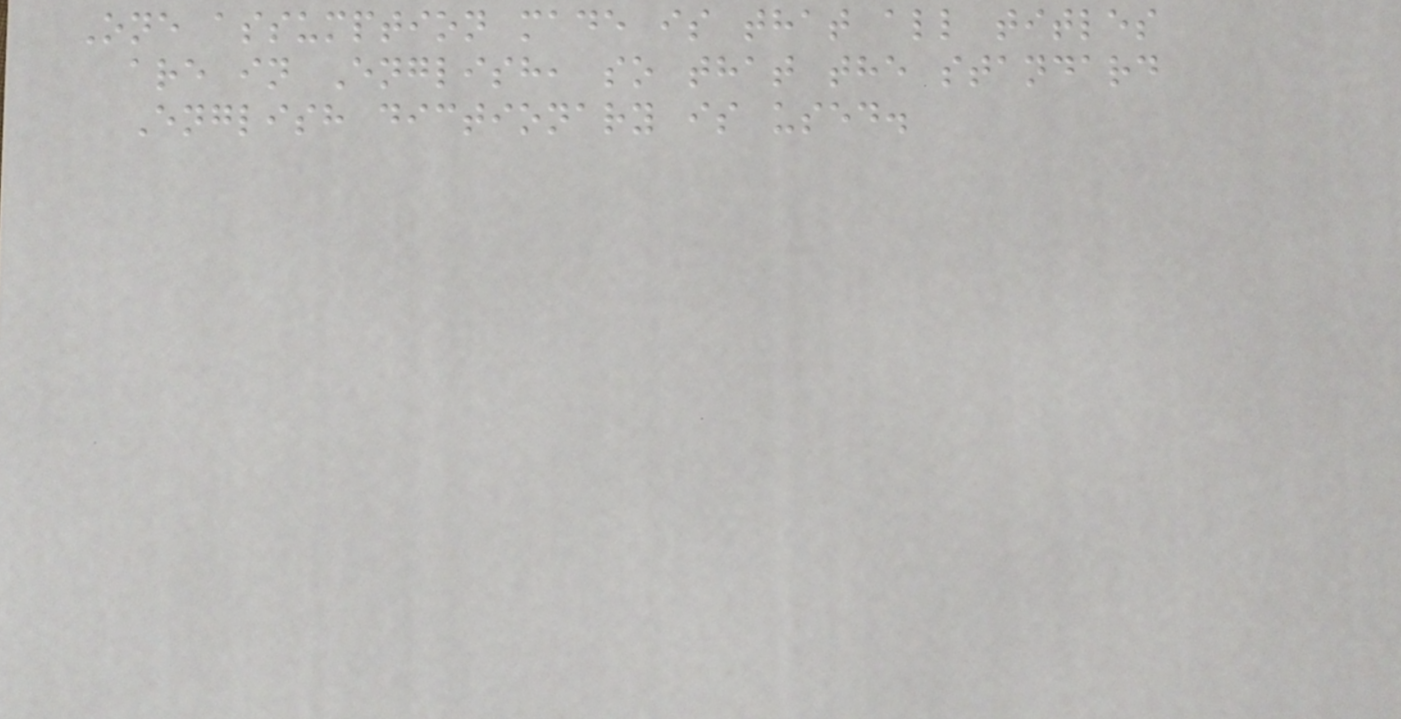One assumption made is that all titles
are in English, so that the standard
English dictionary is used.
